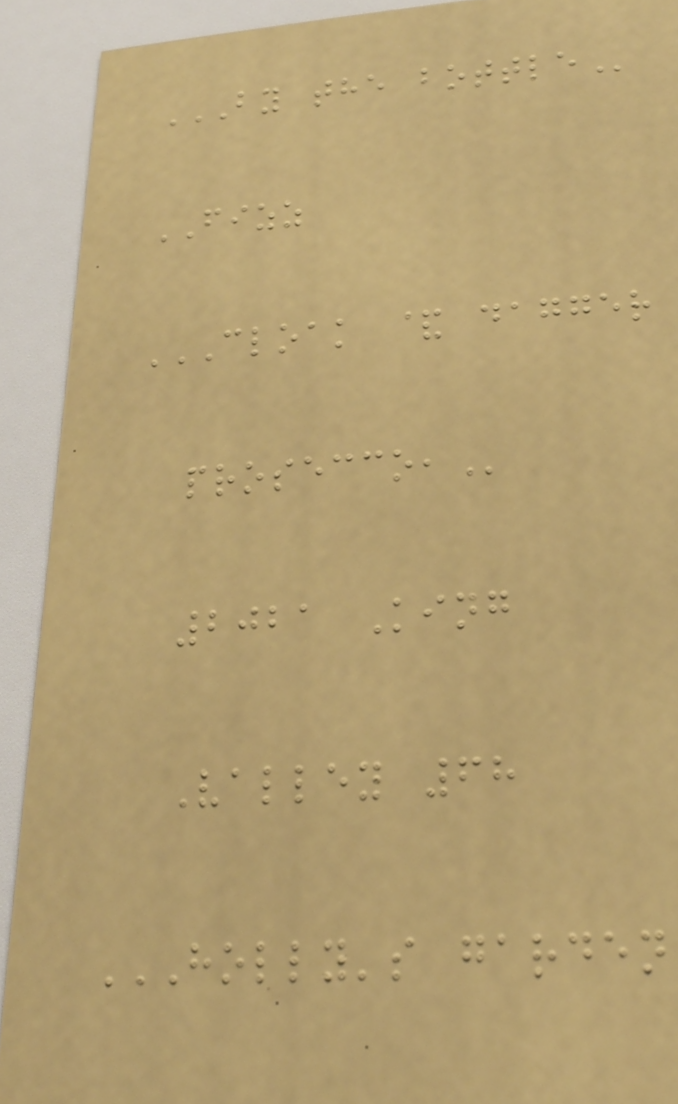BY THE BOTTLE
FIZZ
CLOAK & DAGGER
PROSECCO,
2021 King
Valley 68
HOLLY'S GARDEN
